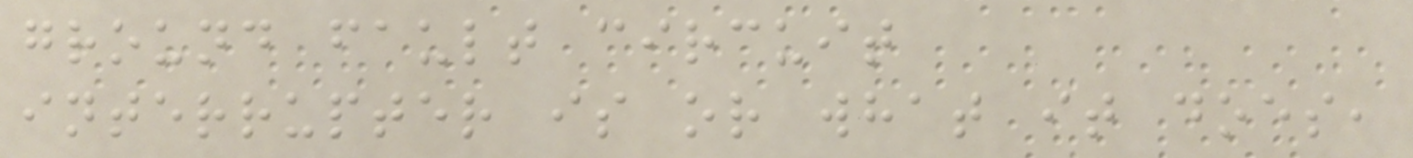ground fault circuit
interrupter is or what it does,
